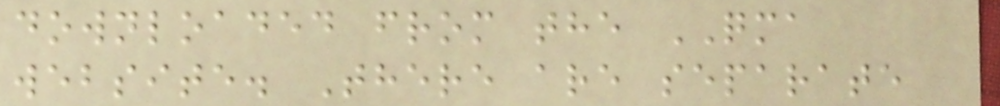downloaded from the QMA
website. There are separate
